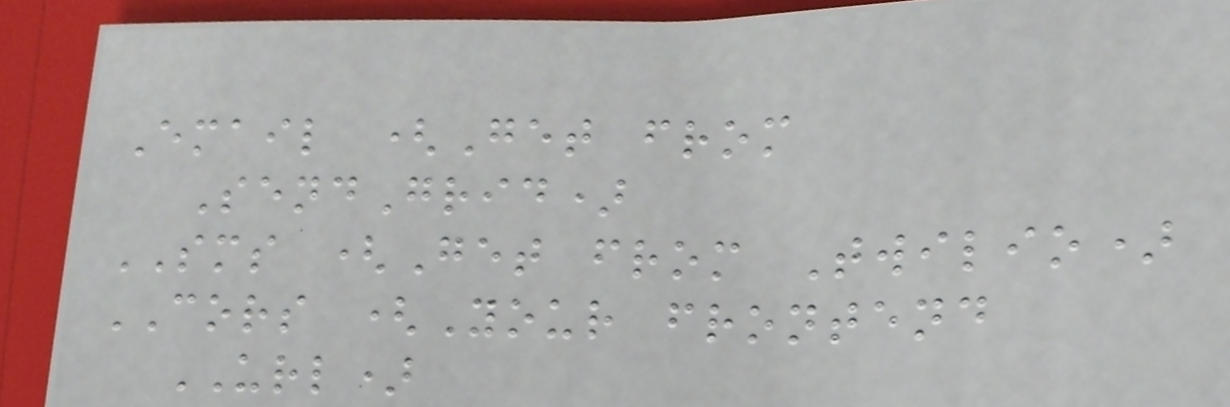Email (Get from
SendGrid)
SMS (Get from Twilio)
CORS (Your frontend
URL)
